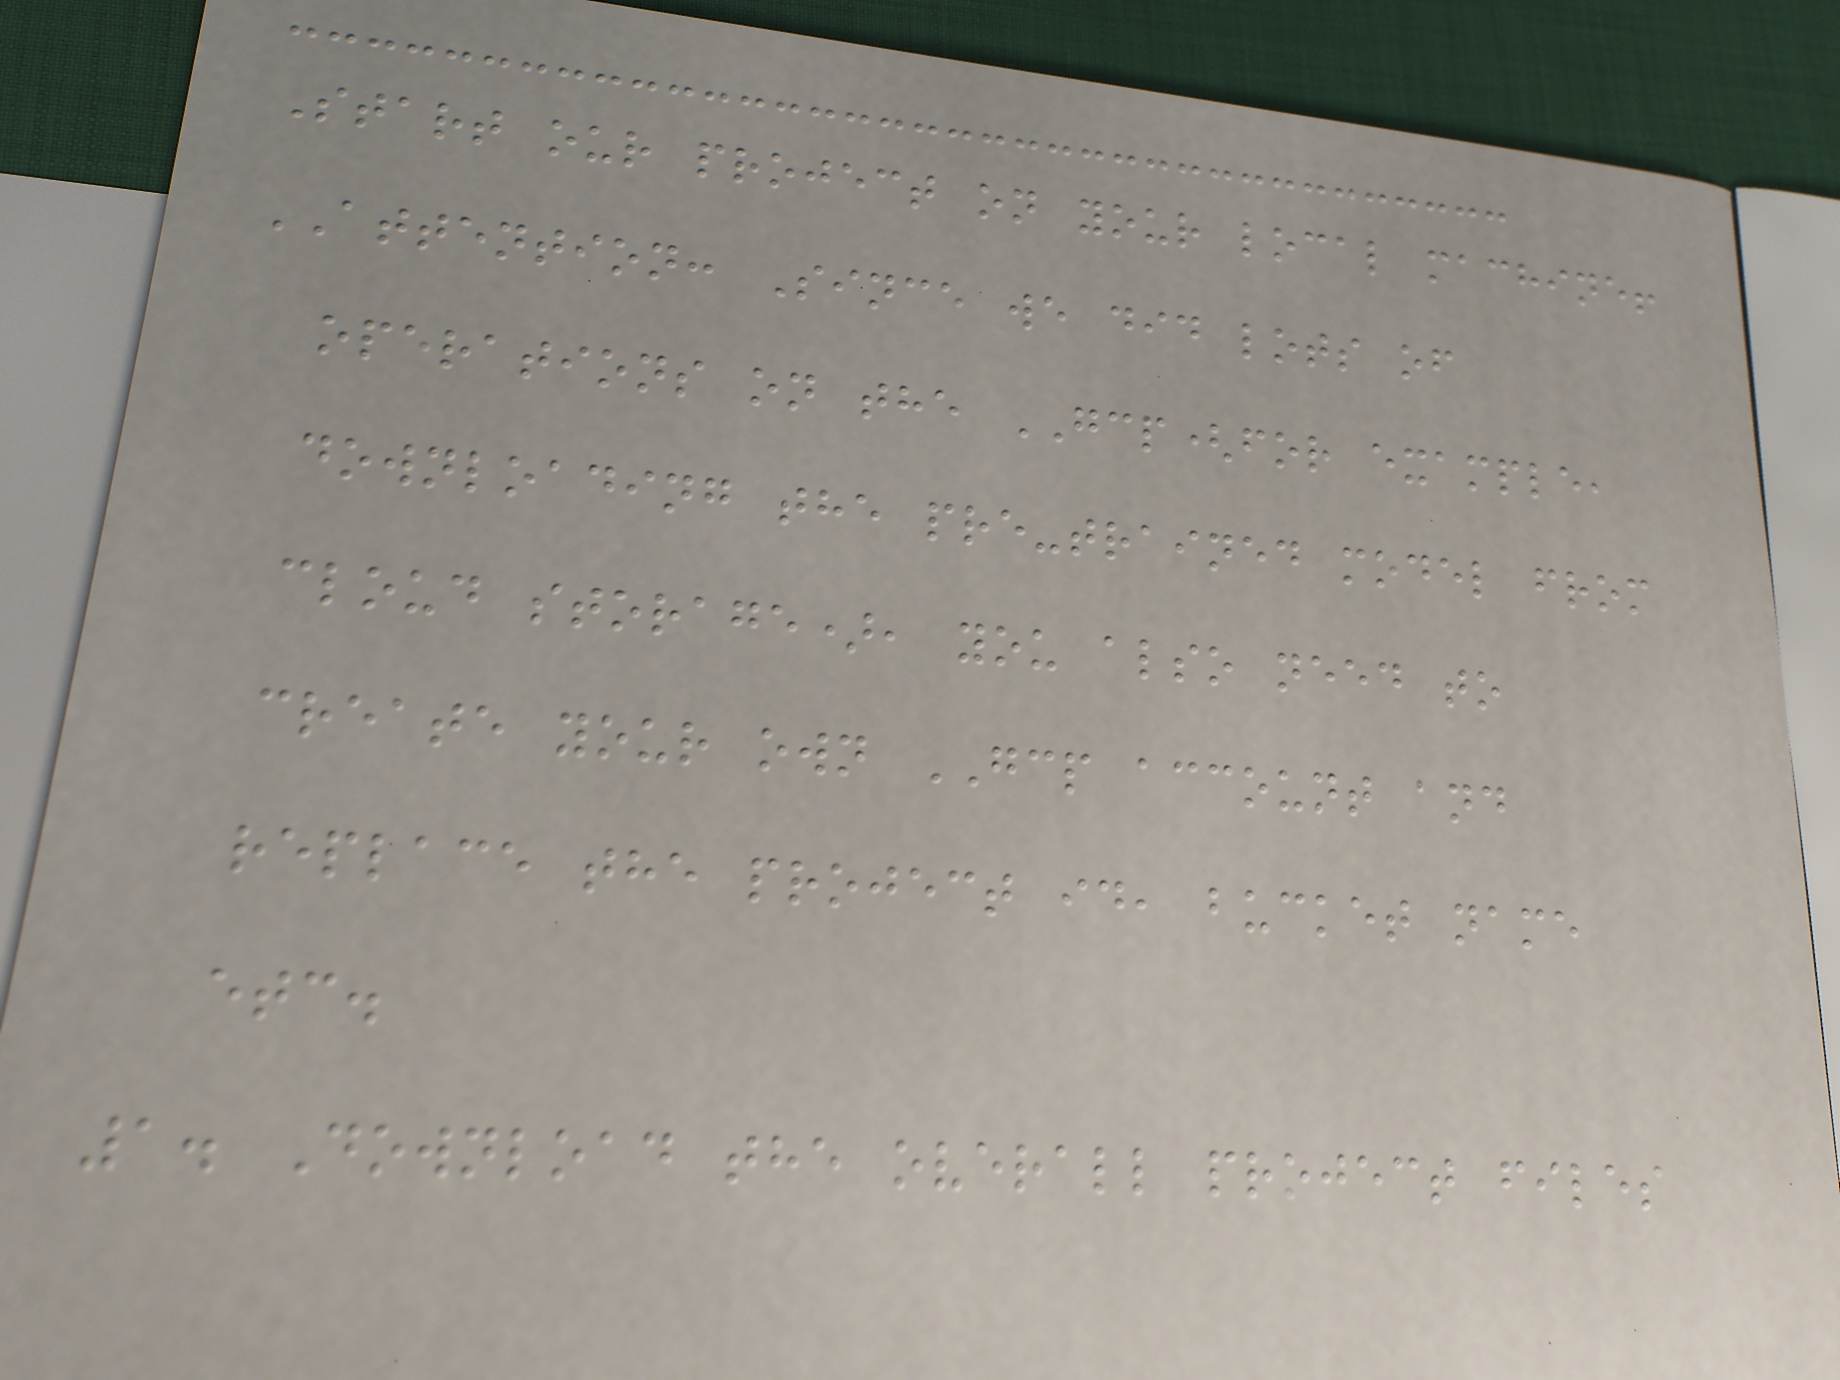Start our project on your local machine!
ATTENTION: Since we did lots of
operations on the GCP(for example,
downloading the pre-trained model from
cloud storage), you also need to
create your own GCP account and
replace the project id, bucket name
etc.
1. Download the overall project files
